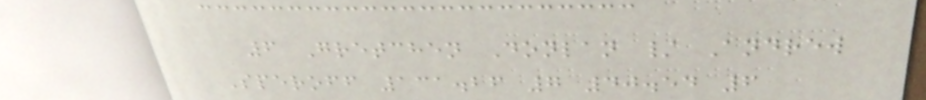6 Gretchen Donlan / Andrew
Speroff 131.26 7 40.54 6
